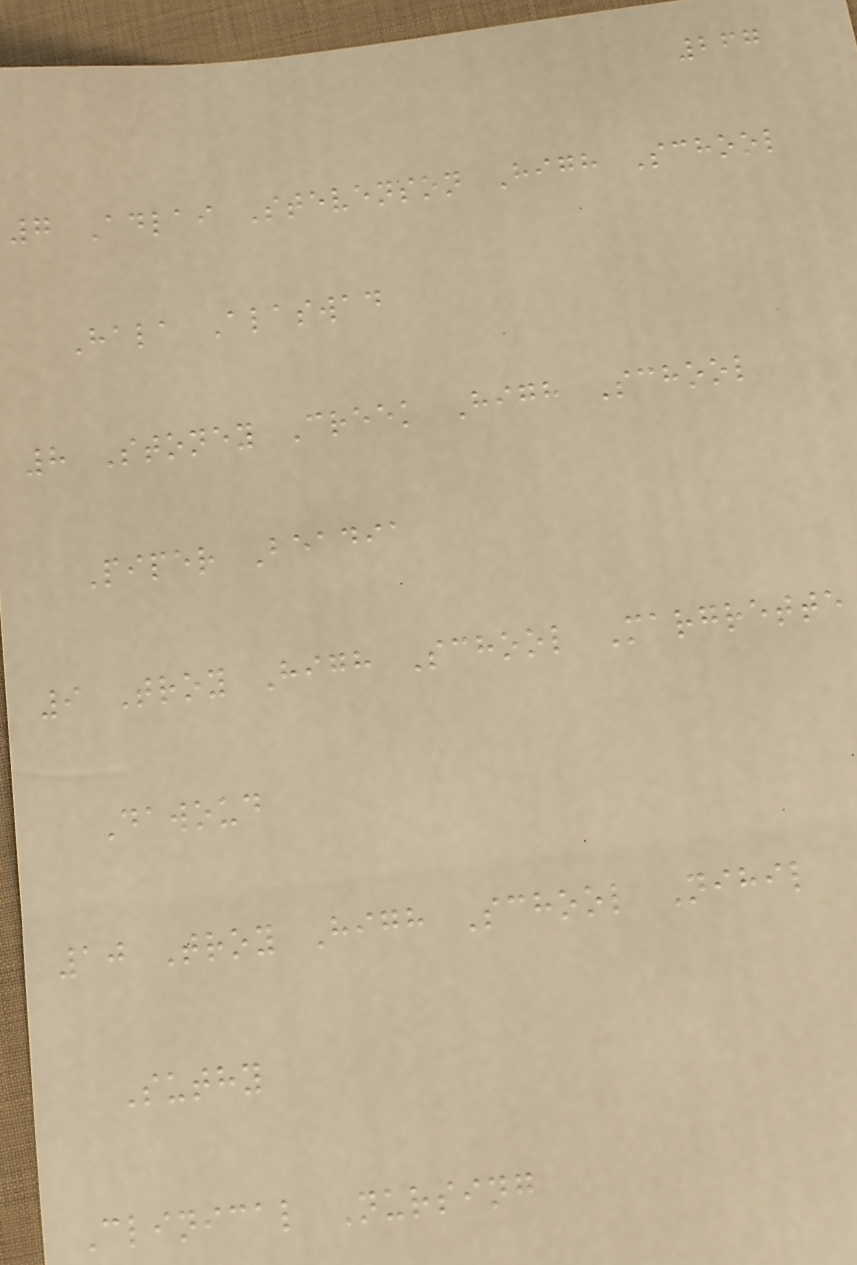267
7 Adlai Stevenson High School
Hala Alaswad
8 Stoney Creek High School
Piper Beadia
9 Troy High School Margrette
Dawoud
10 Troy High School Nihil
Suthy
Clinical Nursing
